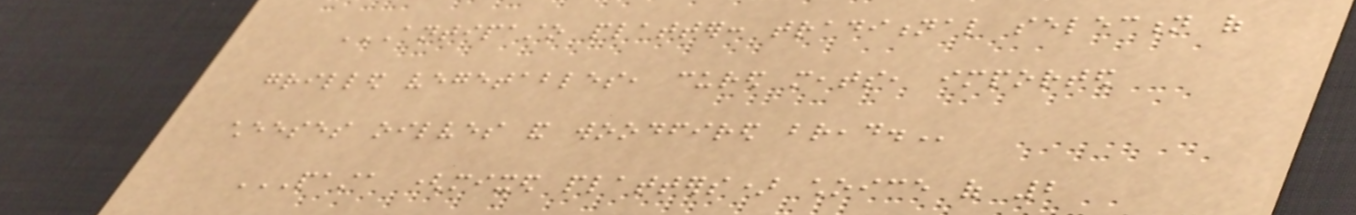ANTIPASTO PLATTER: TRADITIONAL SELECTION OF
GRILLED VEGETABLES, CURED MEATS, IMPORTED
CHEESES OILVES AND WOODFIRED BREAD.
PASTA (MIXED PLATTERS) CHOICE OF 2
